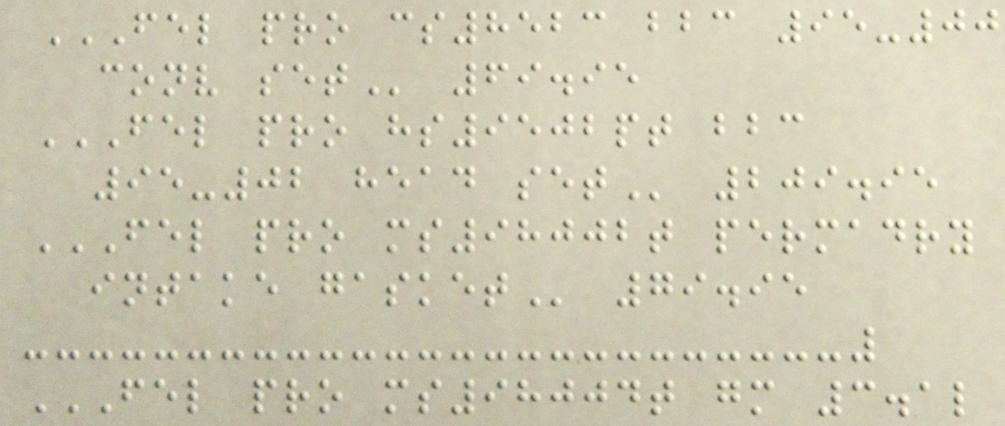FEL PRO CS8523 BBC 95-00
CONV SET 69.95
FEL PRO HS9502PT BBC
95-02 HEAD SET 209.95
FEL PRO MS98002T PERMADRY
INTAKE GASKET 79.95
FEL PRO MS98004T GM 3.1L
